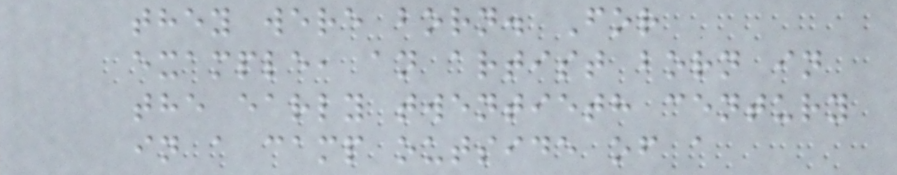they were born. For
example, an artist born in
the early twentieth century
in a camp outside of a
